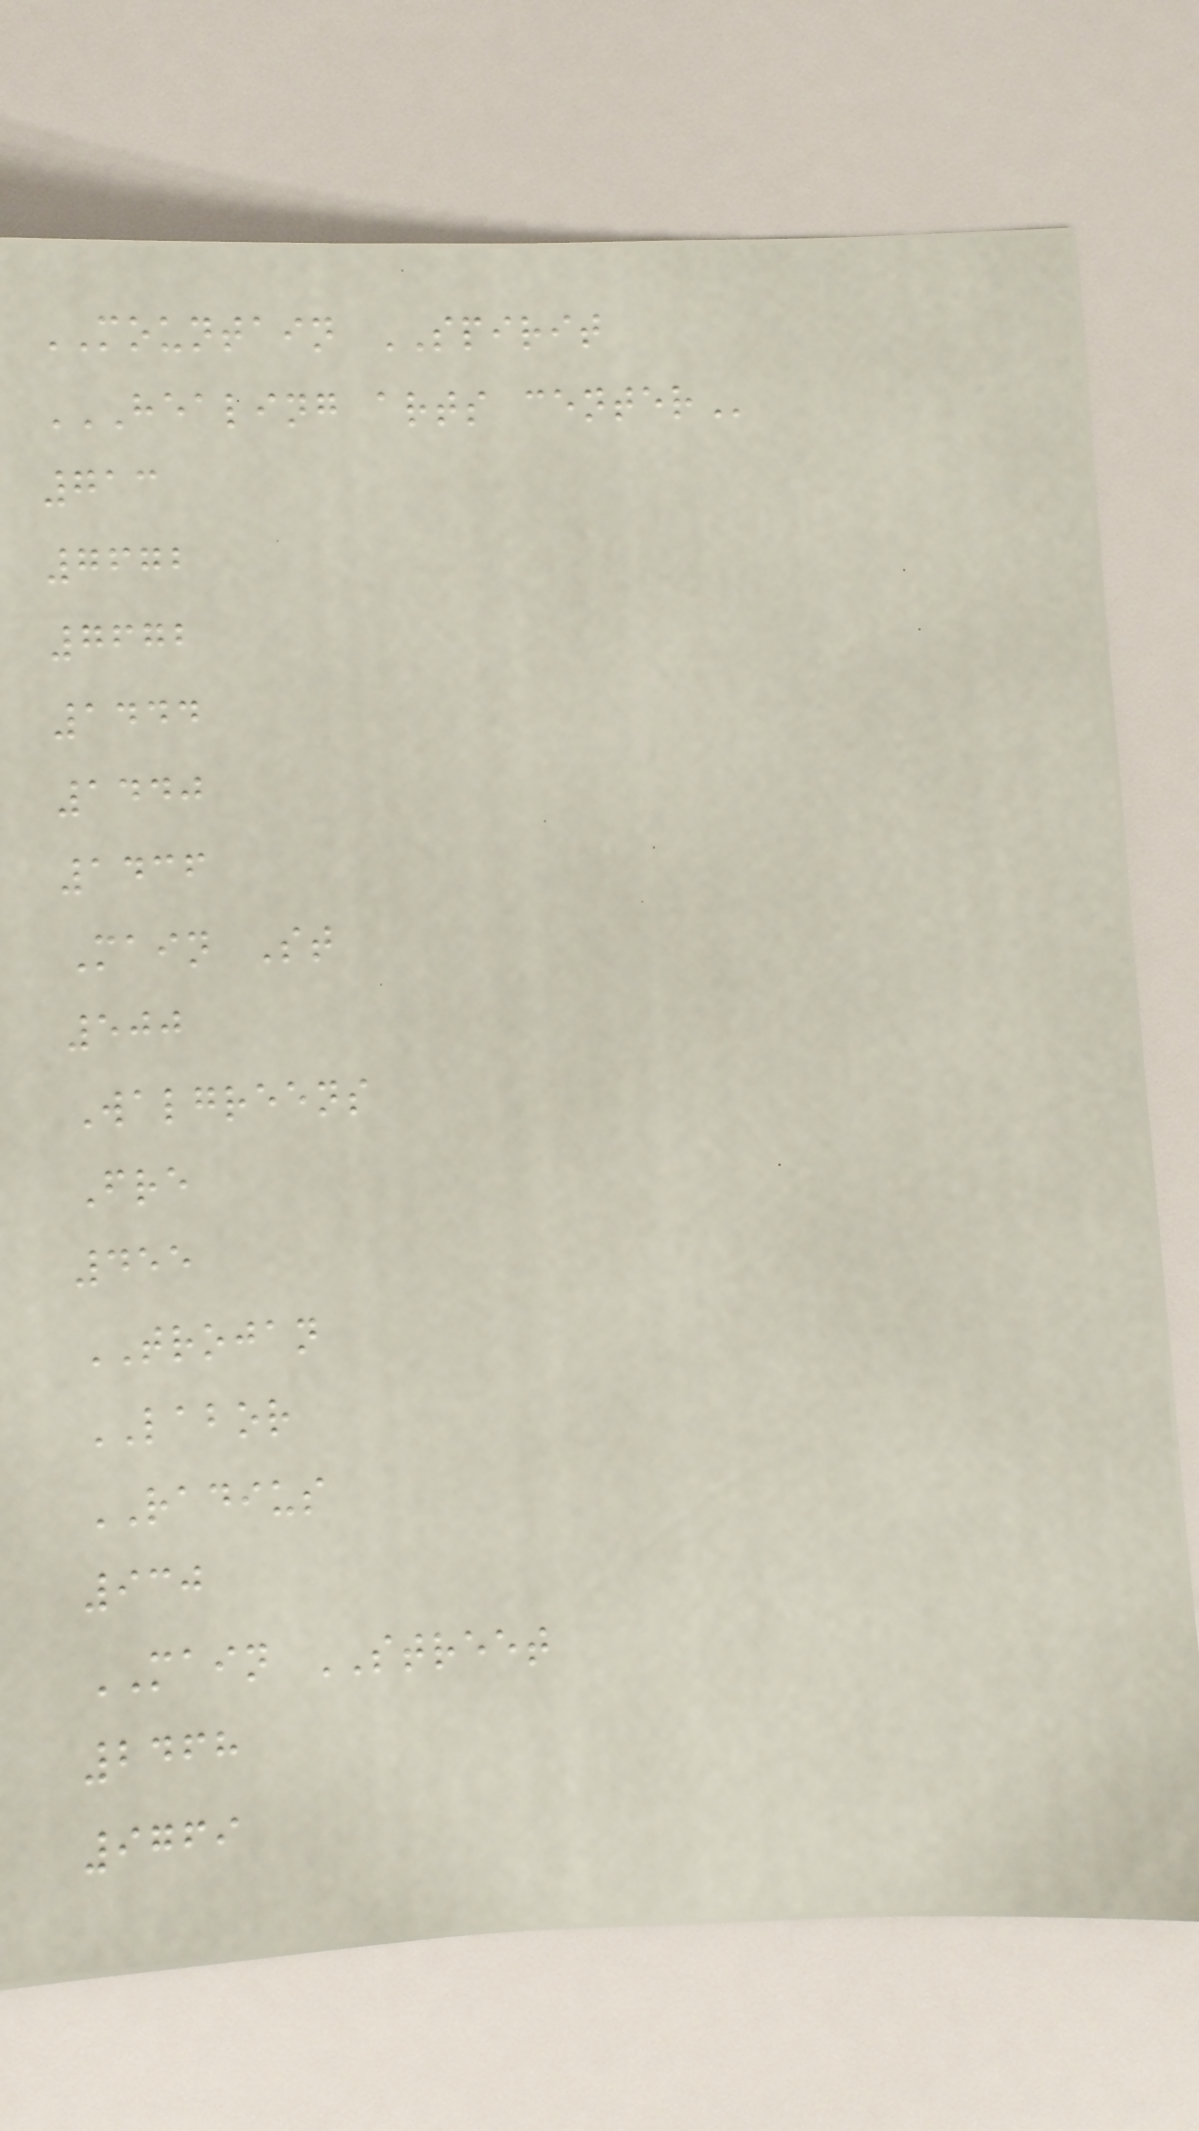MOUNTAIN SPIRIT
HEALING ARTS CENTER
713
7672
7672
1444
1440
1436
Main St
500
Walgreens
Fre
455
TROJAN
LABOR
RADIUS
930
MAIN STREET
2468
9769
